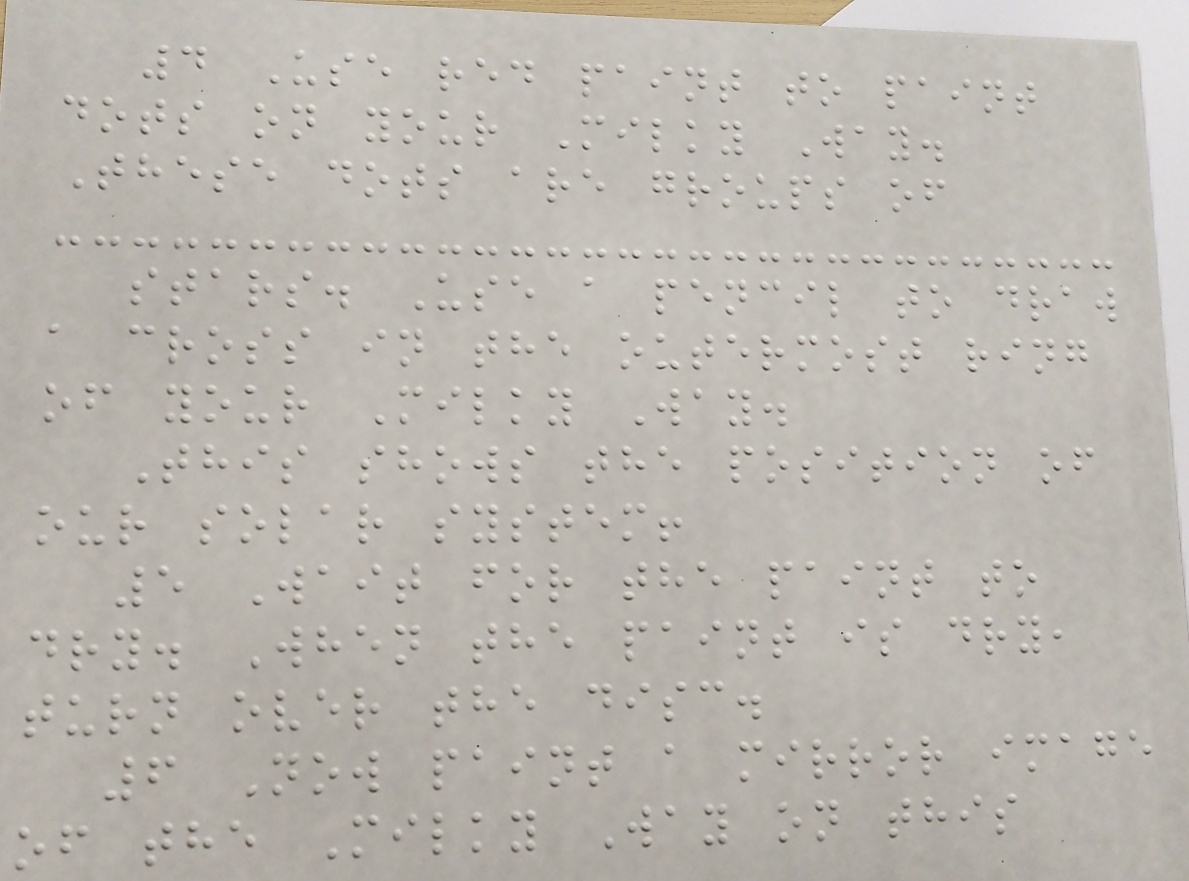4 Use red paint to paint
dots on your Milky Way.
These dots are groups of
stars. Use a pencil to draw
a cross in the outermost ring
of your Milky Way.
This shows the position of
our solar system!
5 Wait for the paint to
dry. When the paint is dry,
turn over the disc.
6 Now paint a mirror image
of the Milky Way on this
